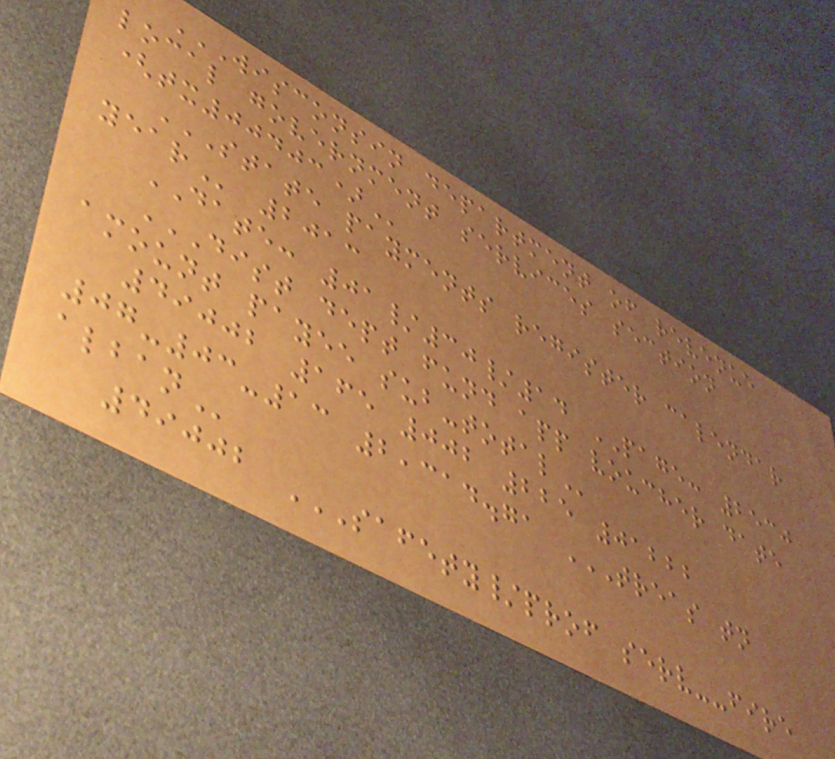WISCONSIN DEPARTMENT OF REVENUE
LOCAL GOVERNMENT SERVICES SECTION
(TX00403)
STATE PAYMENTS REGISTER CALENDAR
YEAR 2013
DATE: 01/30/14 PAGE: 2530
DIST DEPT FUND APP VOUCHER DATE
AMOUNT PAYEE SUB-TOTAL
49002 165 002 225 01222
07-03-13 2,314.71 TREAS TN
ALBAN
49002 SAFETY/PROF SERV--FIRE
